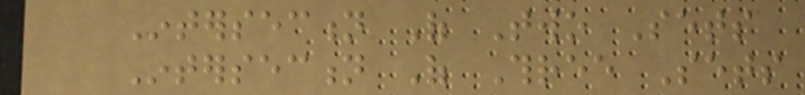Intersection Of Two Sets
Intersection Of Three Sets
